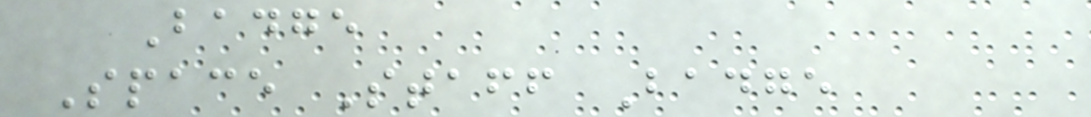Badge
Space Staff Badge
